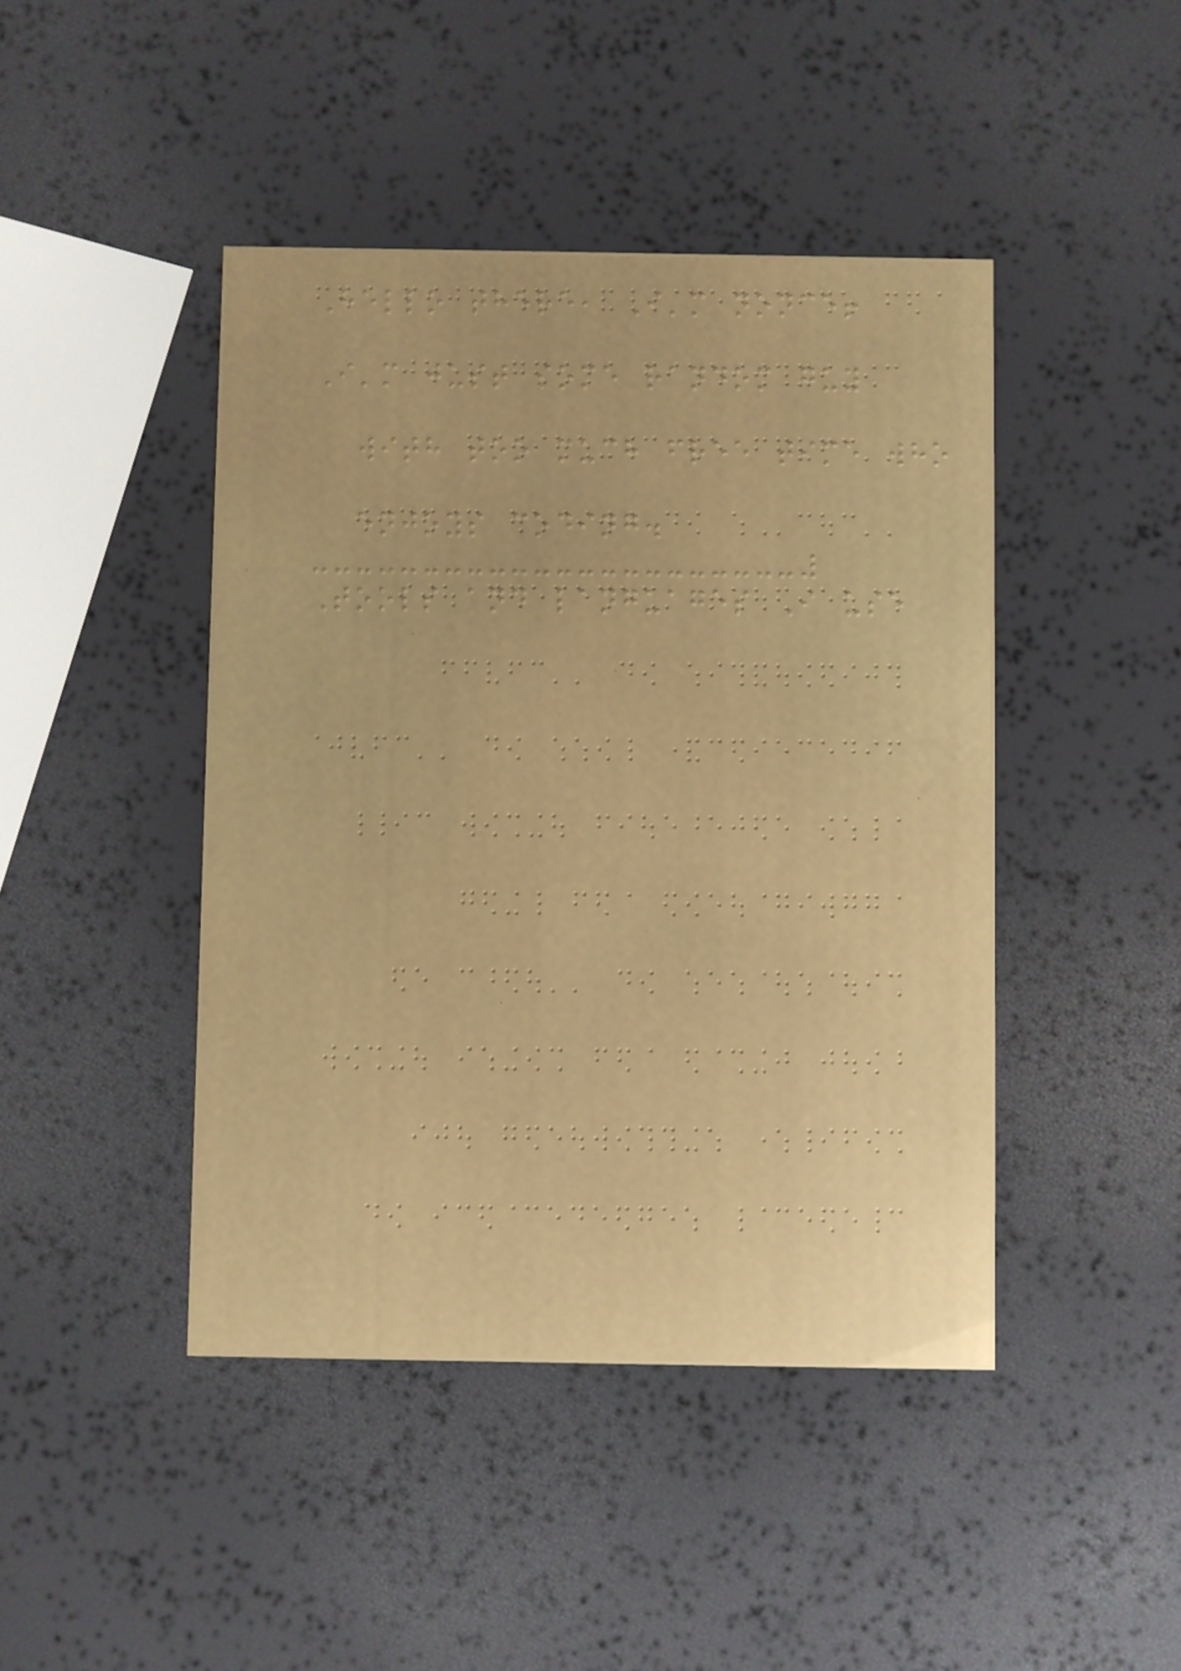Hello there, I'm nonce!
I'm just some random guy
with too much free time who
enjoys coding.
Tools and languages I use
